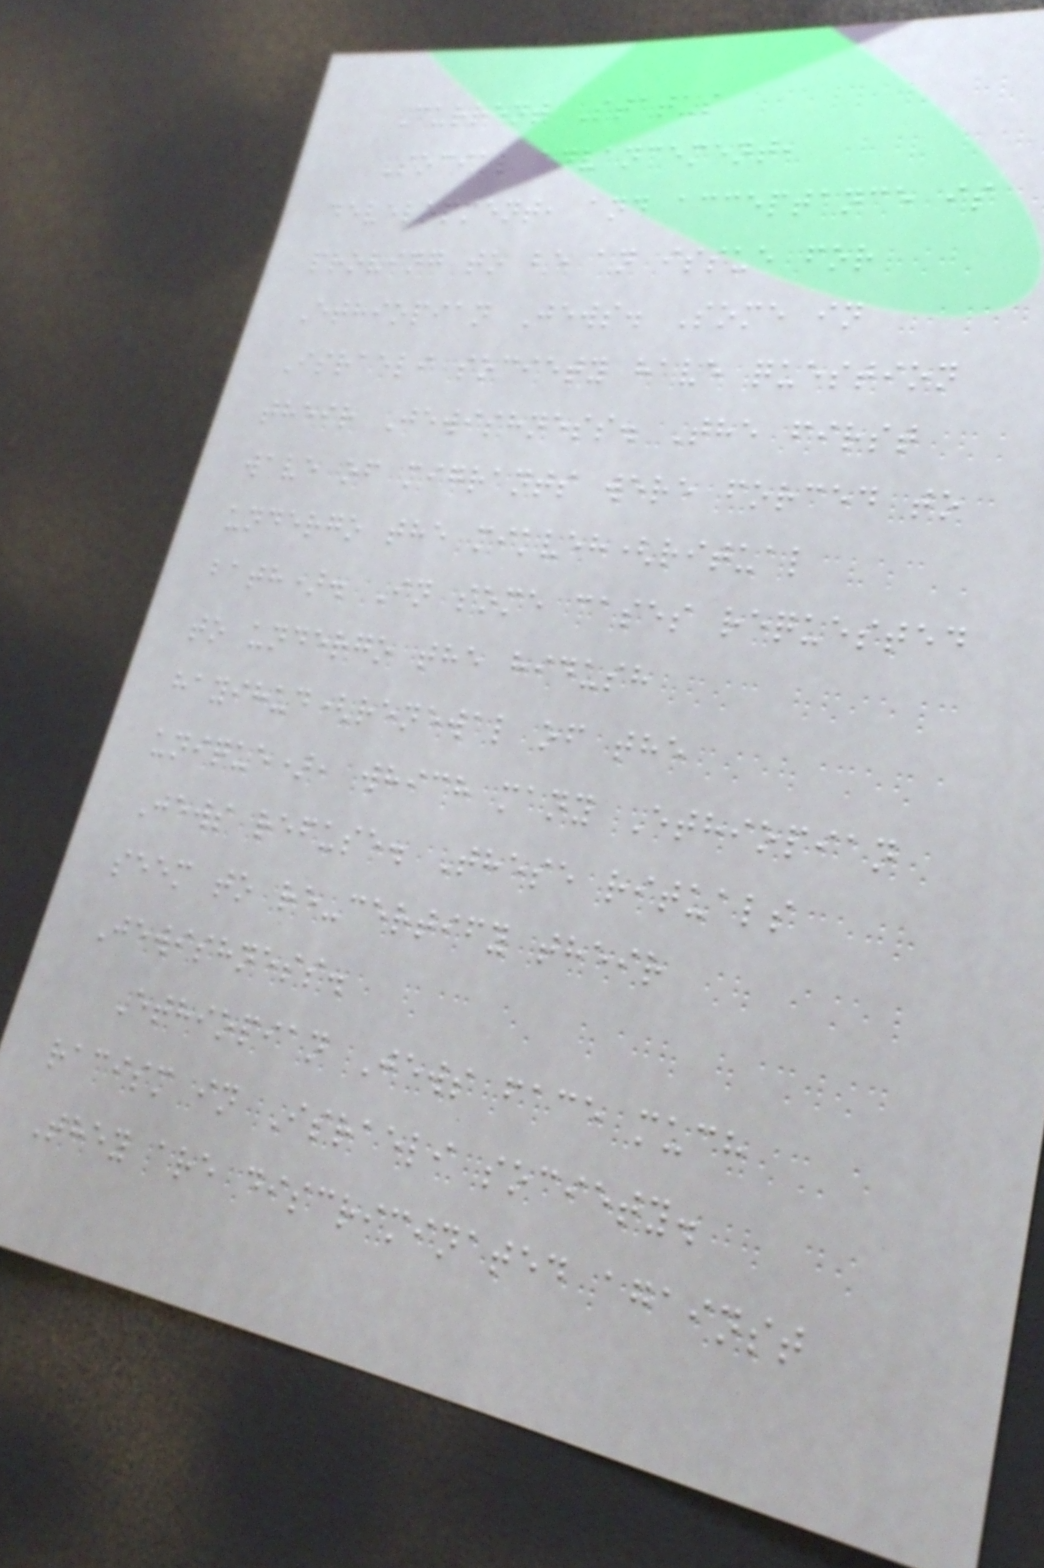Current Status
Social advancement,
development, and acceptance is
proving to be an issue for
Ethiopian Jews. Some in
Israeli society have question
their Jewishness. The first
wave of migrants were forced to
undergo the mikveh(ritual
bath). In some cases requested
to undergo the hidush
hayihud(renewal of the
unique), which many Ethiopian
Jews refuse. These rituals
seem to re-certify their
Jewishness.
Ethiopian Jews face much
racism in Israeli society.
They are discriminated against
